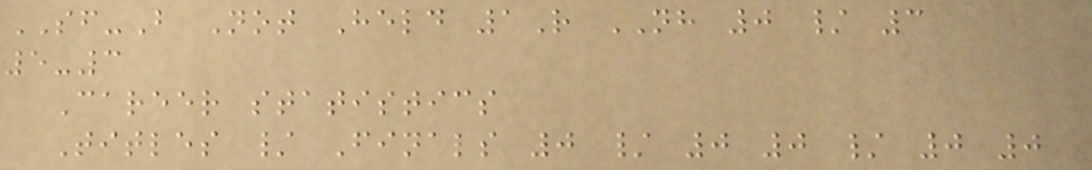SF-B Not Held 1R NH 0 / 3
5-3
Career statistics
Titles / Finals 0 / 0 0 / 0 0
